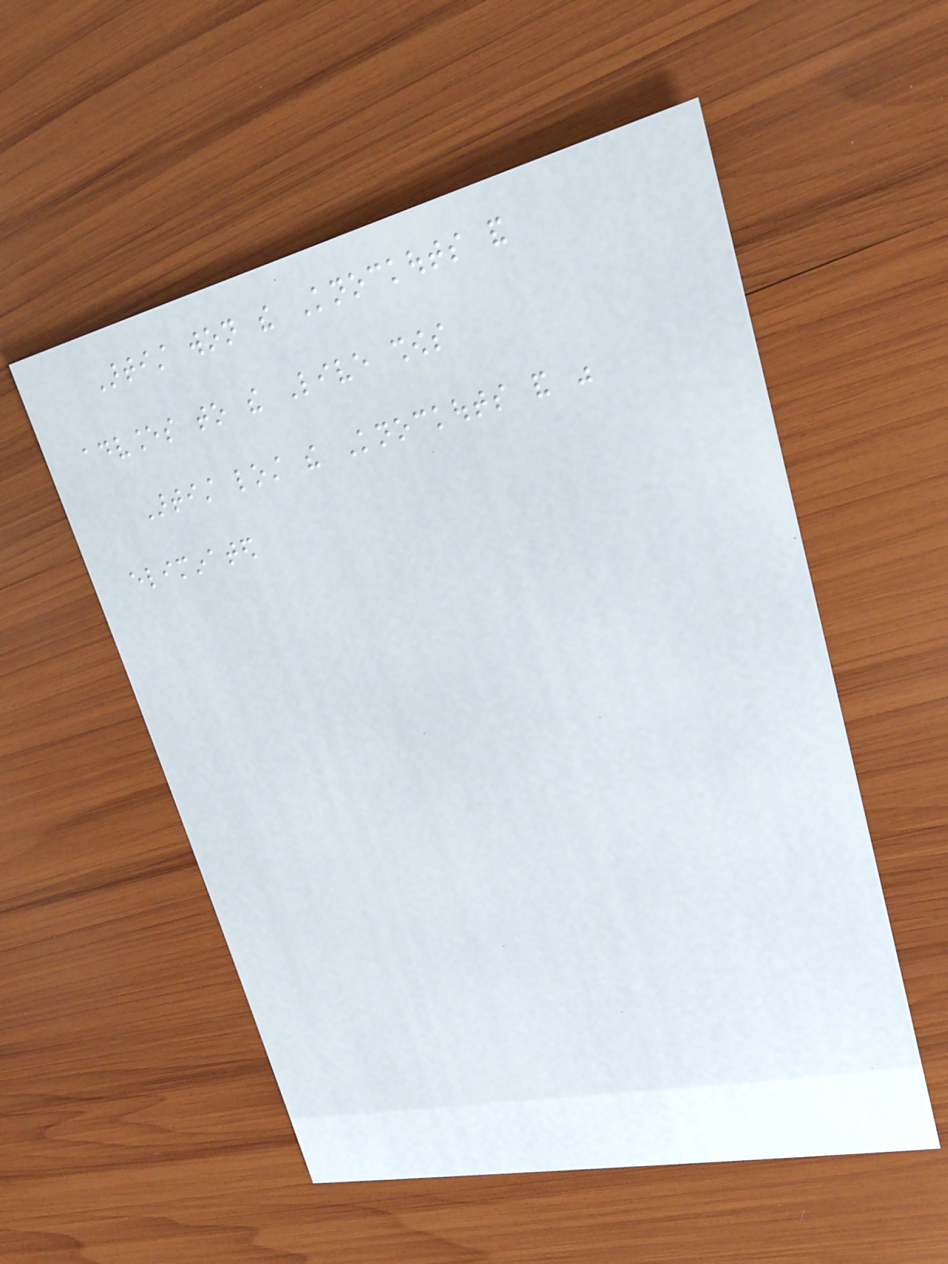Artist won the Knockouts and
advances to the Live shows
Artist lost the Knockouts and was
eliminated
